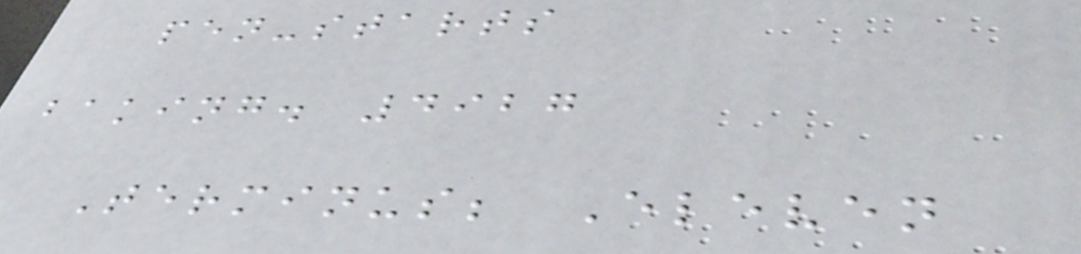pen-starts
baking. 4927
Terminus; Eleven
